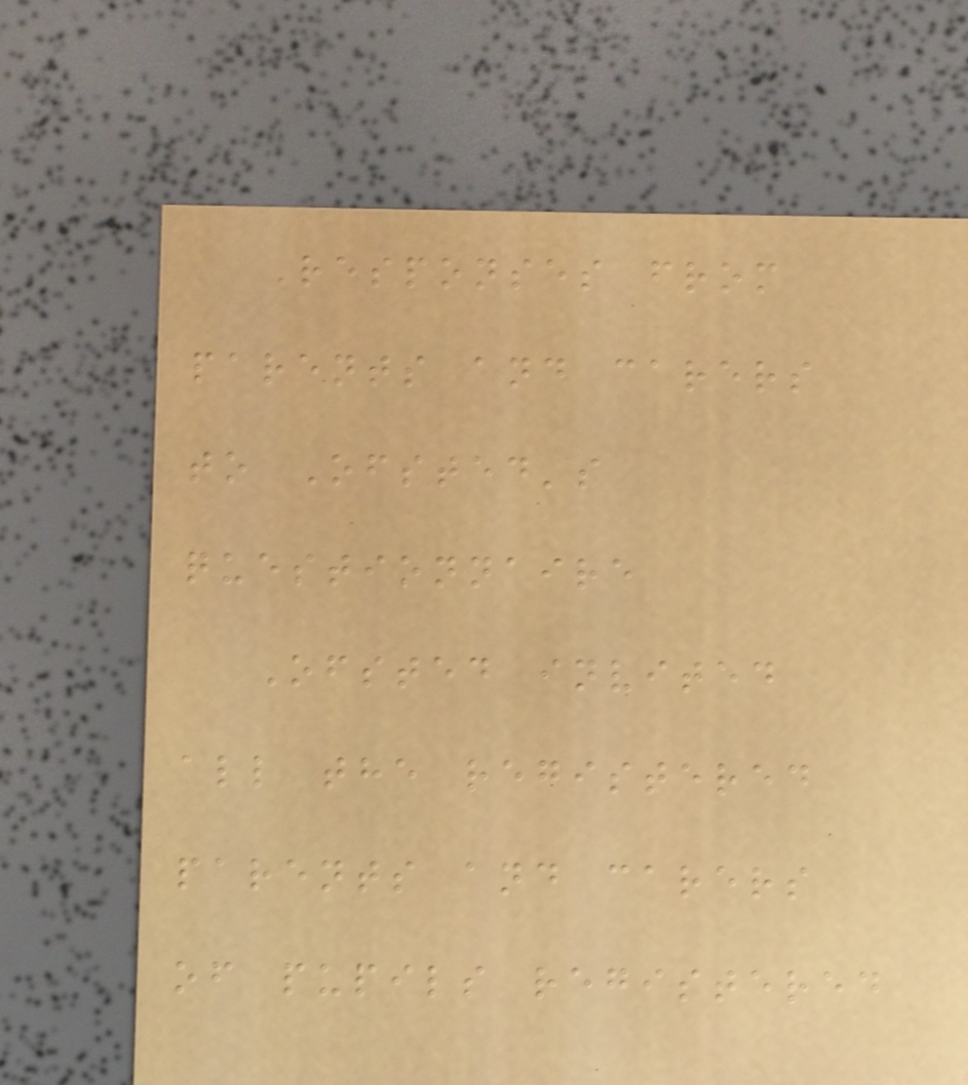Responses from
parents and carers
to Ofsted's
questionnaire
Ofsted invited
all the registered
parents and carers
of pupils registered
